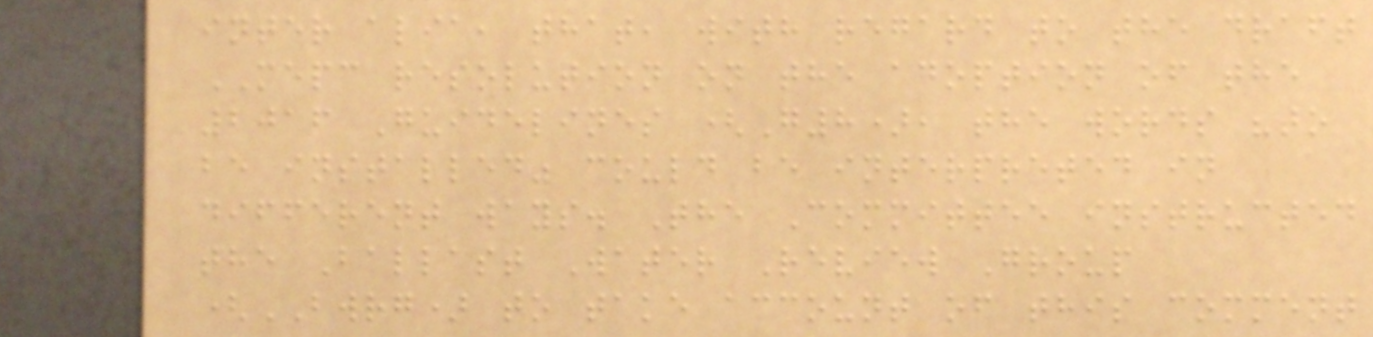inter alia, that, with regard to the draft
MEPC resolution on the adoption of the
2016 Guidelines (G8), the words "to
be installed" could be interpreted in
different ways. The Committee instructed
the Ballast Water Review Group
(BWRG) to take account of this comment
